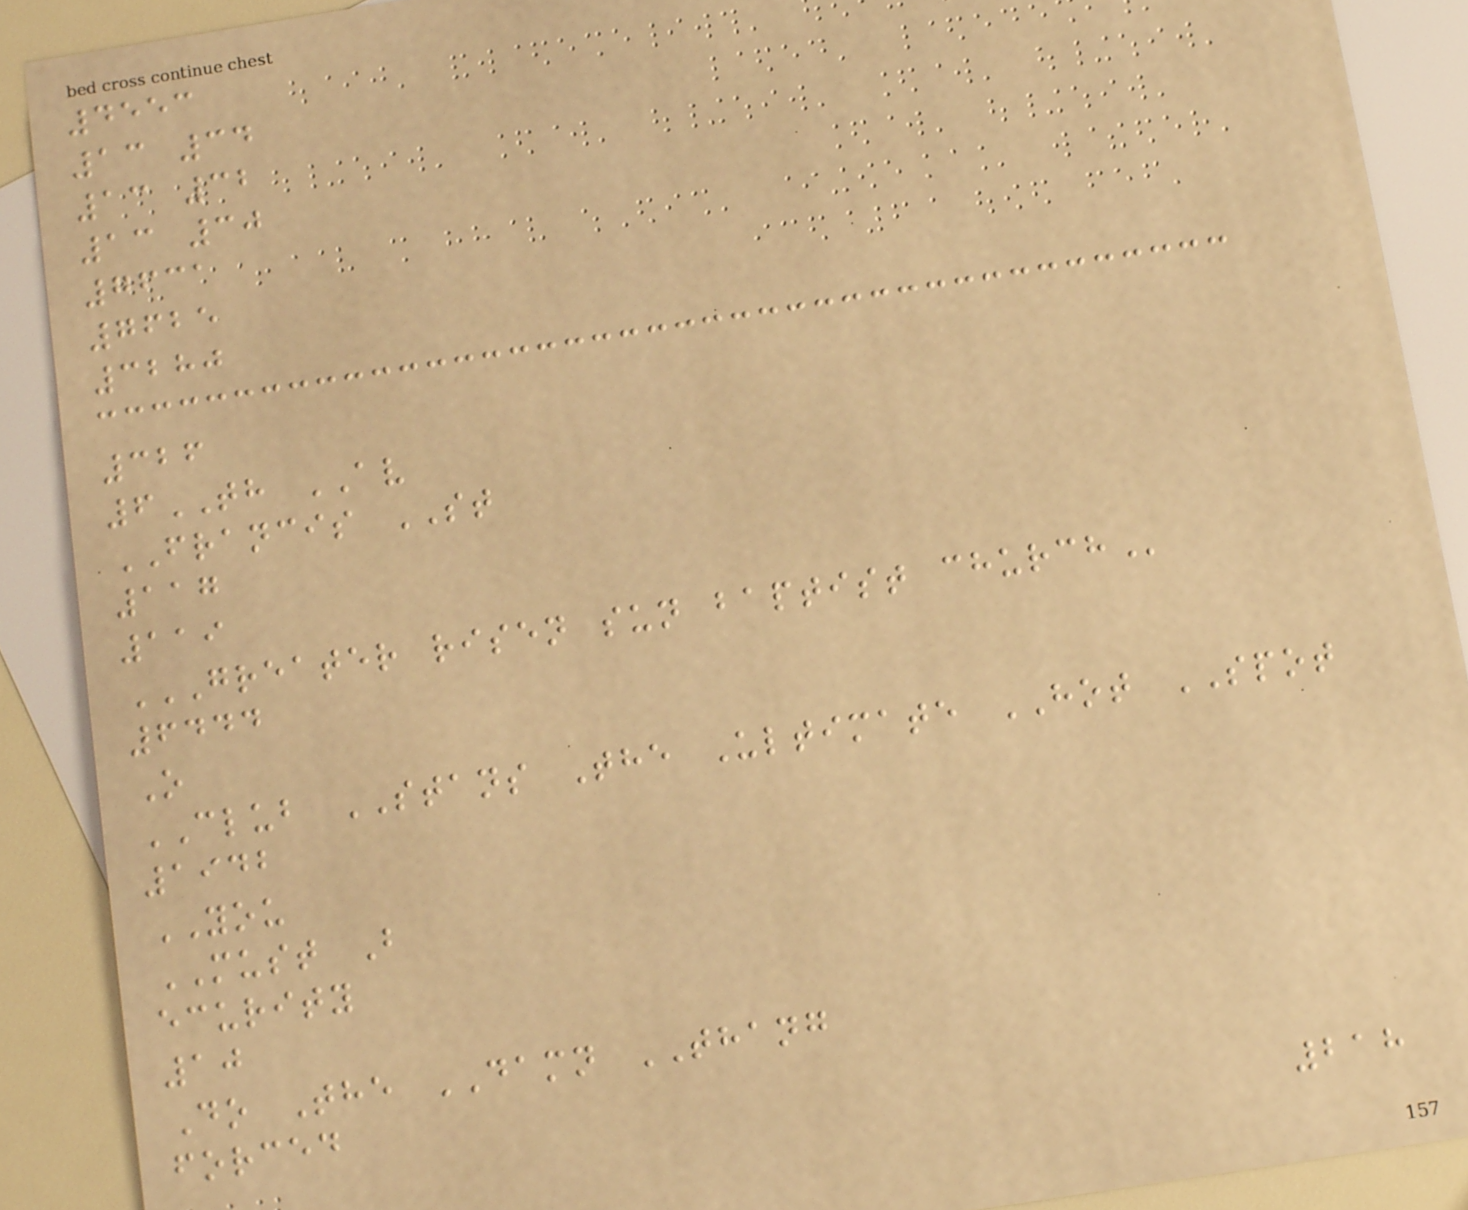4553
13 34
13 32
13 30
7631
7625
3280
326
6TH AV
FRANCIS ST
117
119
GREATER RISEN SUN BAPTIST CHURCH
6444
O
CLUB STANS The Ultimate HOT SPOT
1942
YOU
MUST B
ecurity
10
Do The DAMN THANG
forced
218
